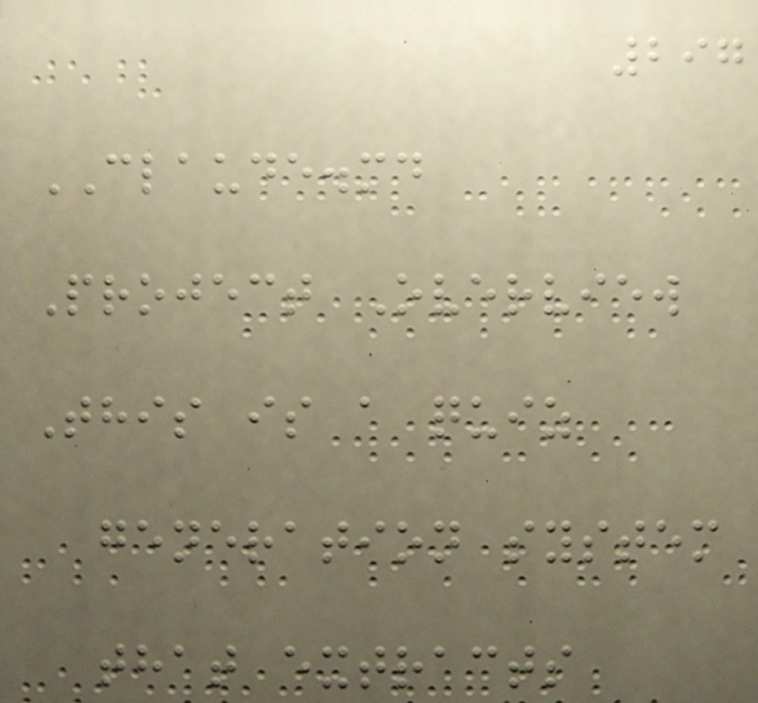297
CLAUDE.md
Project Overview
This is a quiz
generation system
that extracts
